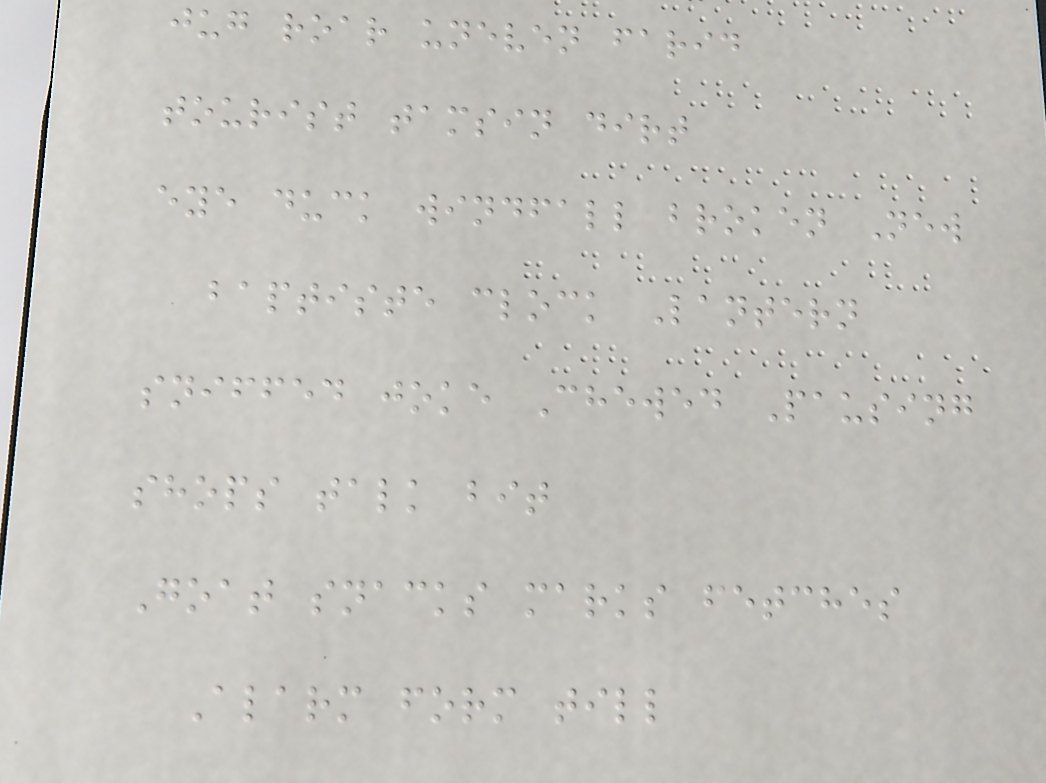jug roar uneven farid
tourist tamsin dirt
eye duck windfall broken New
baptiste clock Lantern
sniffed joke Chewed Pausing
shops talk bit
Goat snacks marks fetches
Alarm form till
